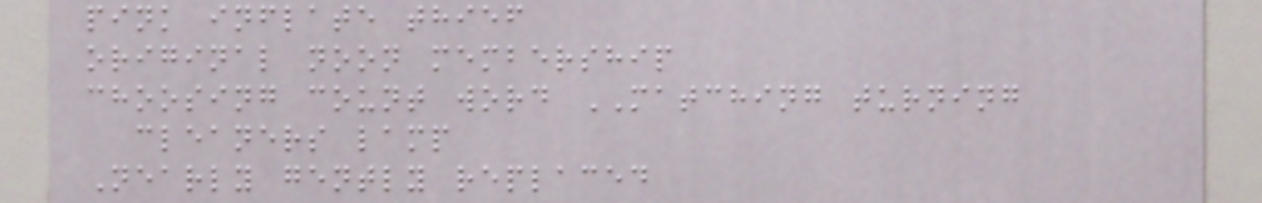pink inflate thief
original noon membership
choosing count word MATCHING turning
cleaners lamp
Nearly gently replaced
